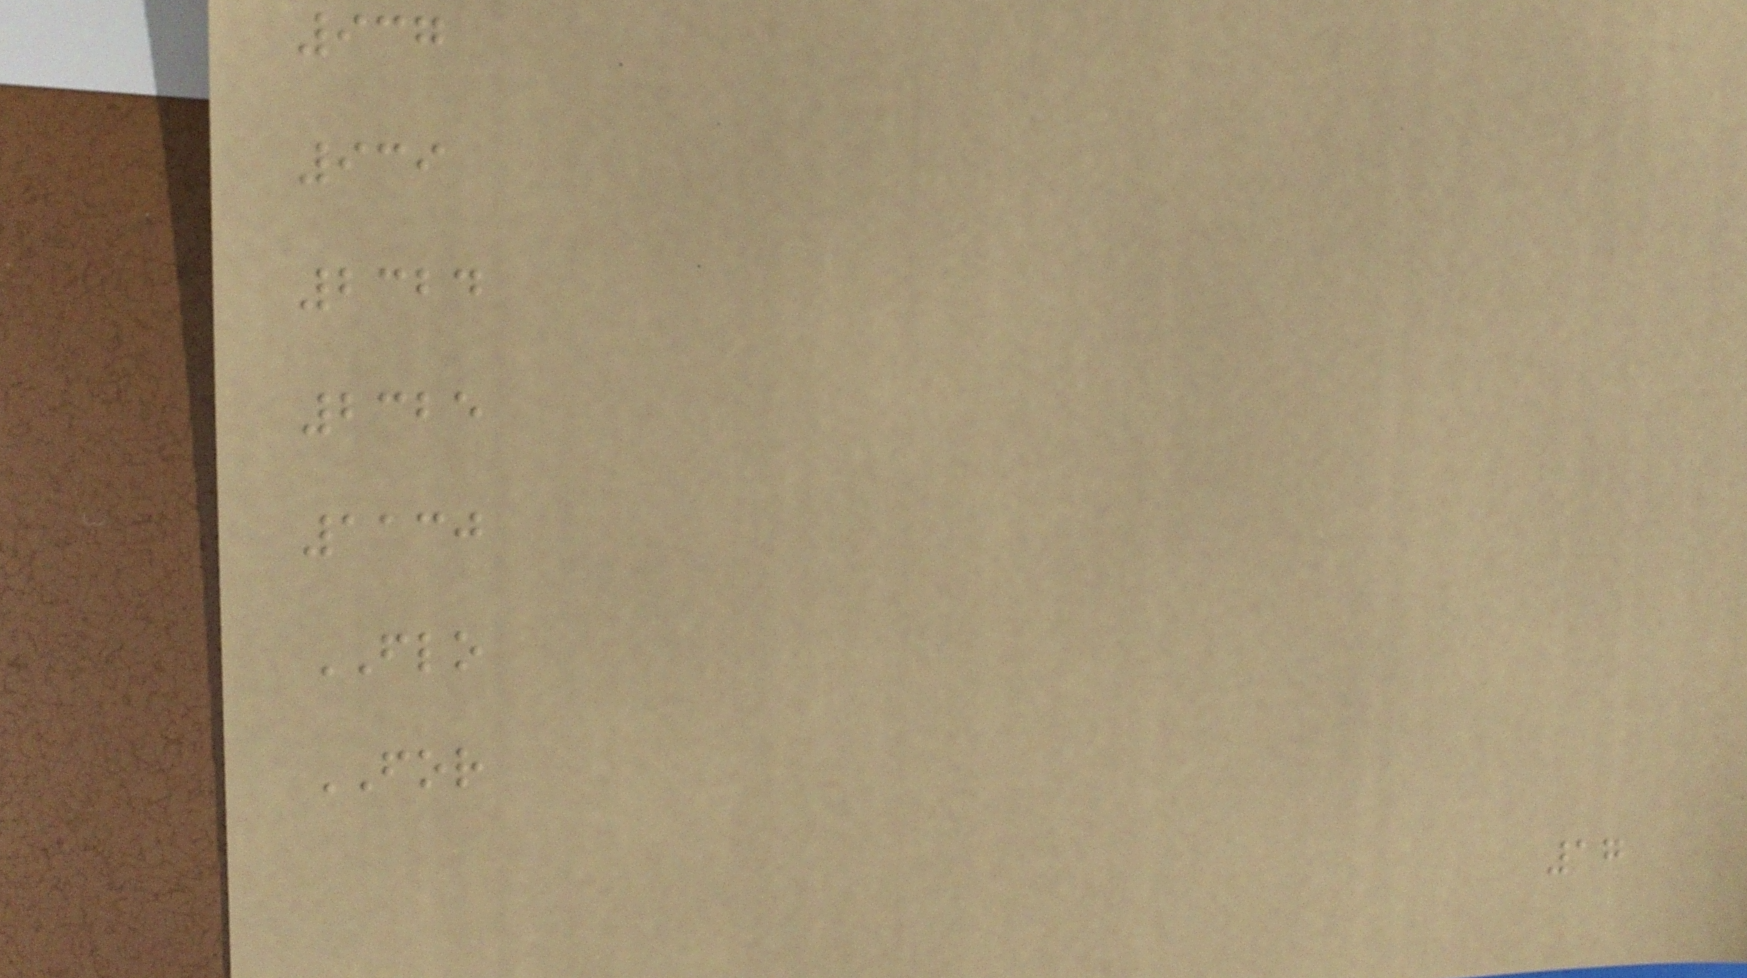937
939
2324
2325
1130
FLO
FOR
17
